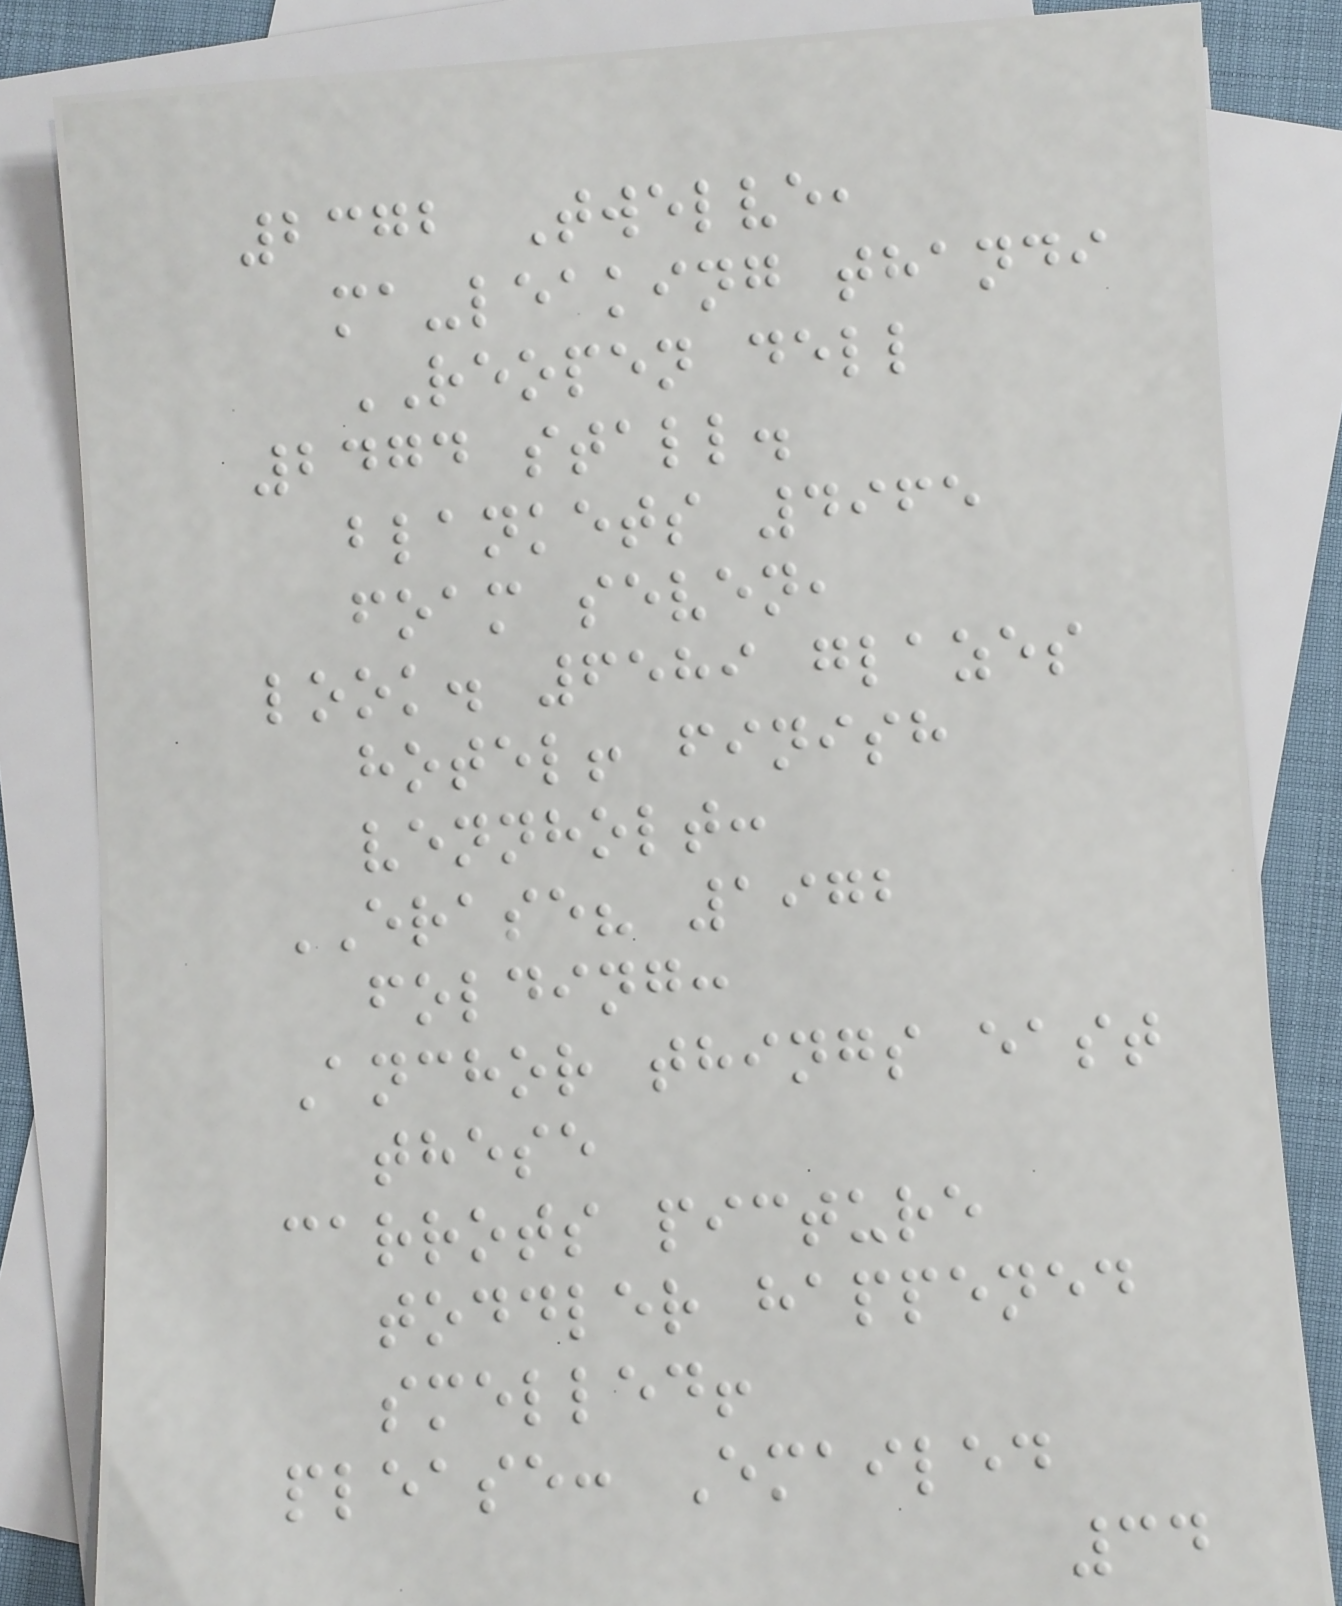2372 Twelve,
ma-leaking thandi
REOPEN dell
2474 stall.
blankets 4965
foam seven,
look. 6589 glazes
hotel! finish
vennholt:
ERASE? 1972
folding:
Anchor things east
these
carrots picture
toddler happened
smelled!
please: Emailed
34
